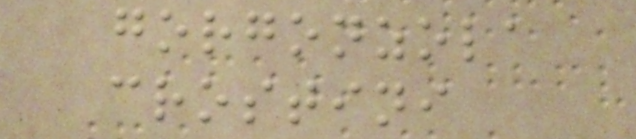gorgonzola
crostini
